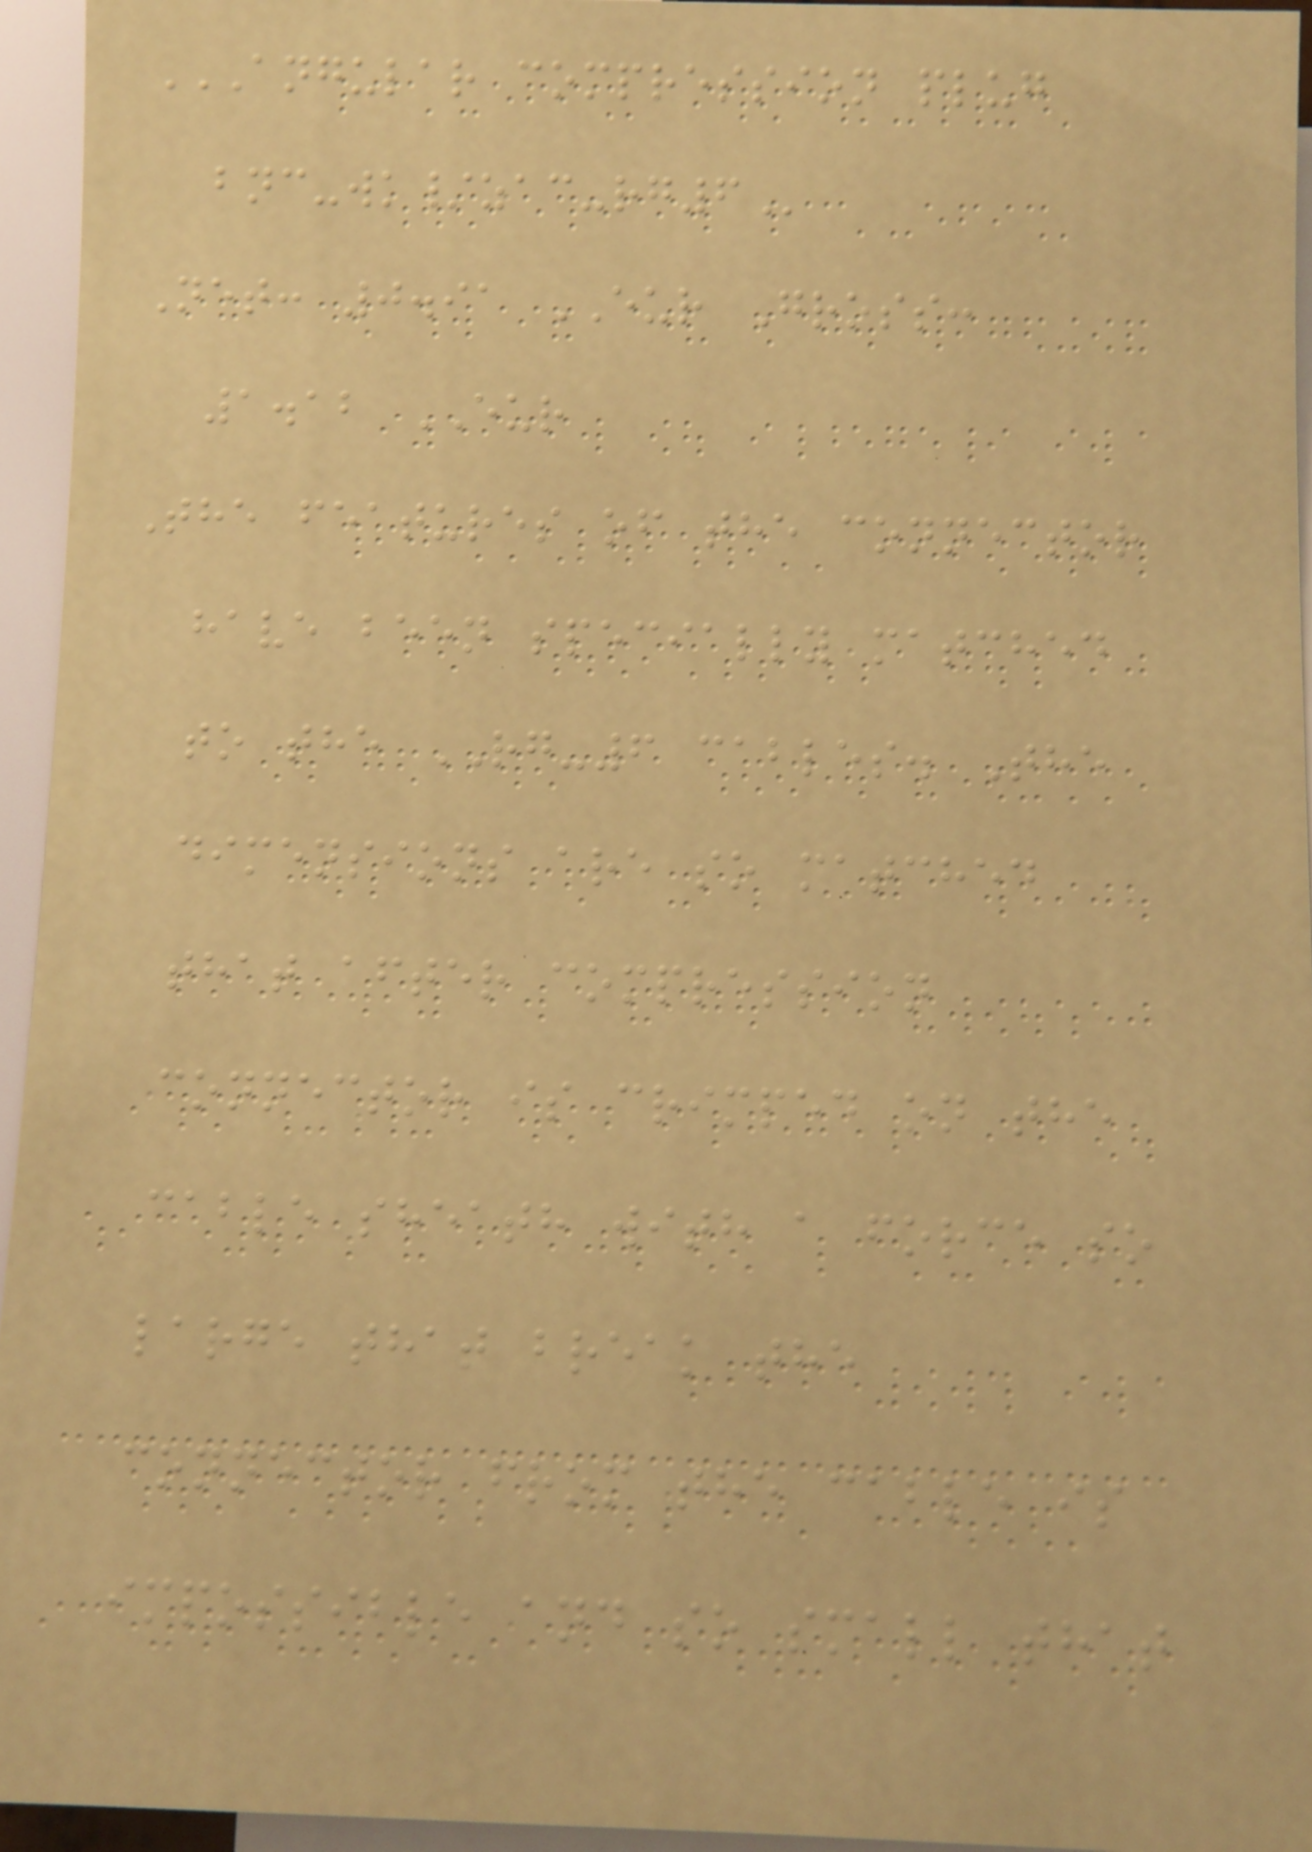ANGULAR COMPRESSION PLUG
BNC-WK/ZAC-RG6
Net: 0.91 EUR Gross:
1.12 EUR
The features of the connector
have been specially matched
to the RG-6 cables. The
dimensions are so matched
that after compression
connector is crimped on the
cable sheath with a force so
large that break the
connector from the cable is
impossible and so small that
